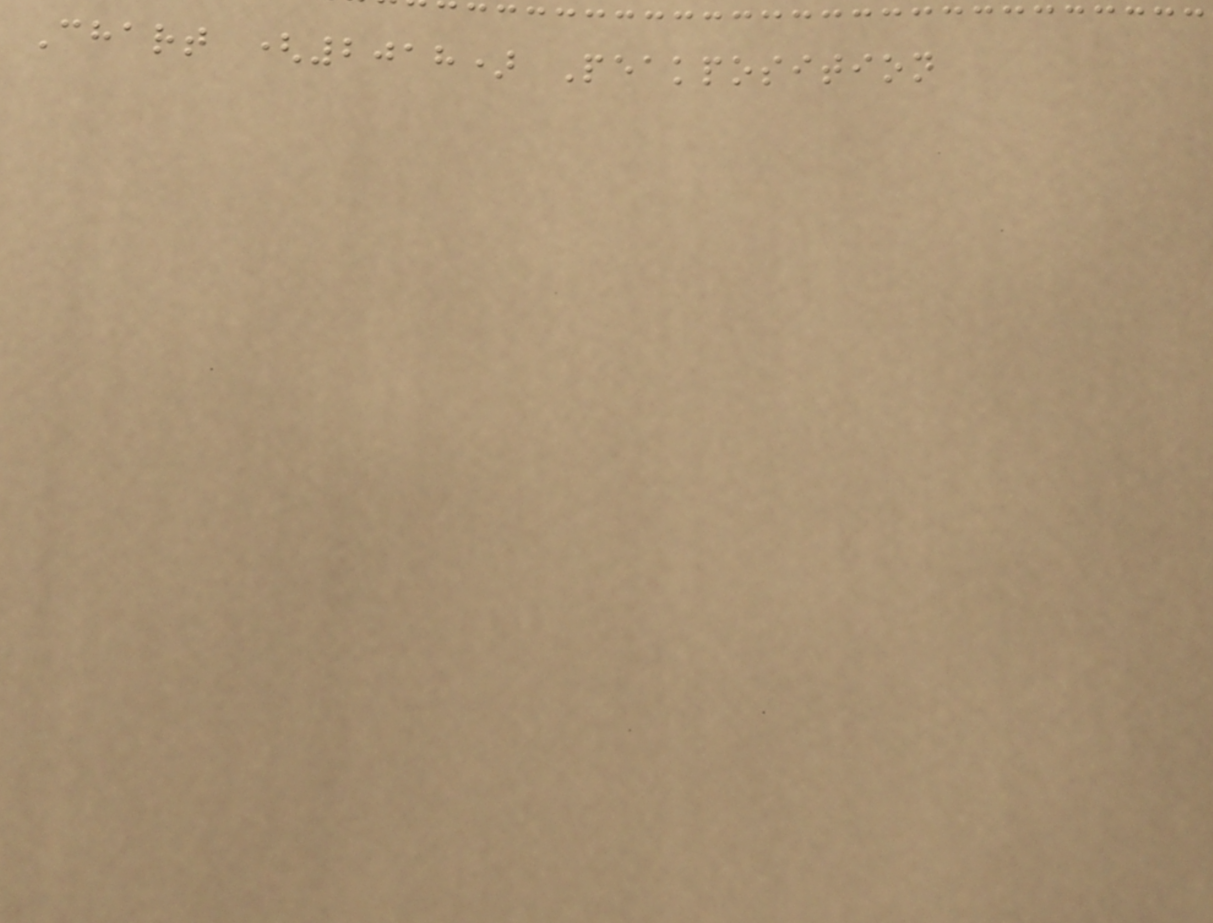Chart (2018) Peakposition
